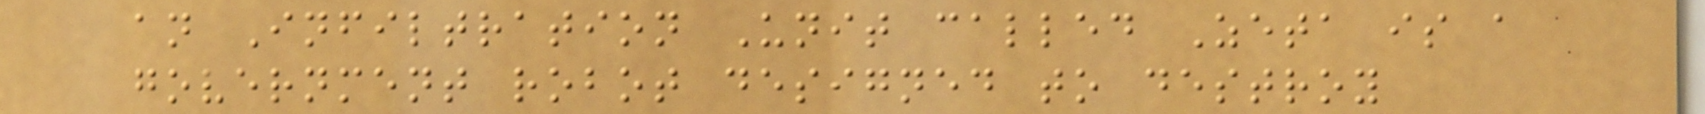an Infiltration Unit called Zeta is a
government robot designed to destroy
